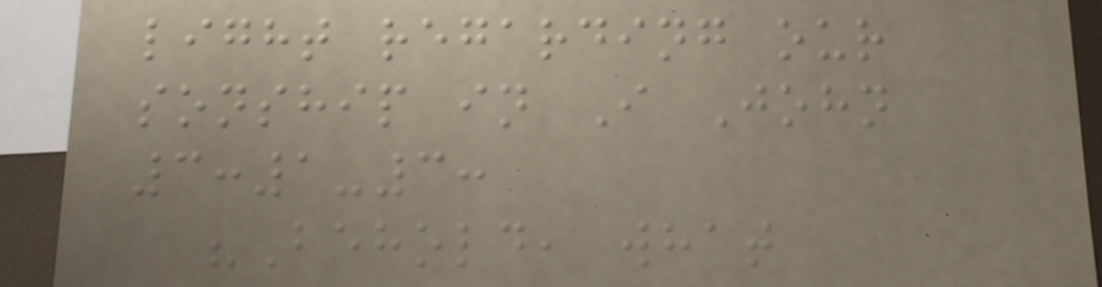light regarding our
sonship in I John
3:1-3:
"Behold, what
